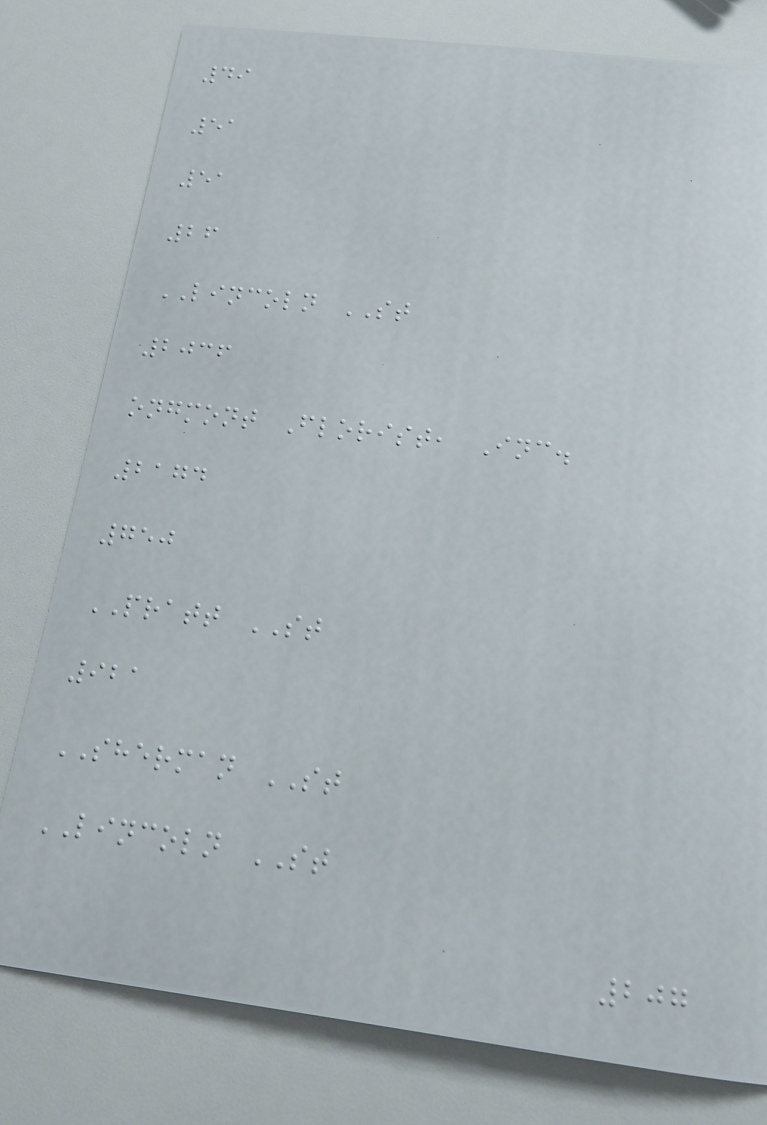49
51
51
26
LINCOLN ST
2036
ongmont Florist, Inc.
2174
750
PRATT ST
921
SHERMAN ST
LINCOLN ST
207
